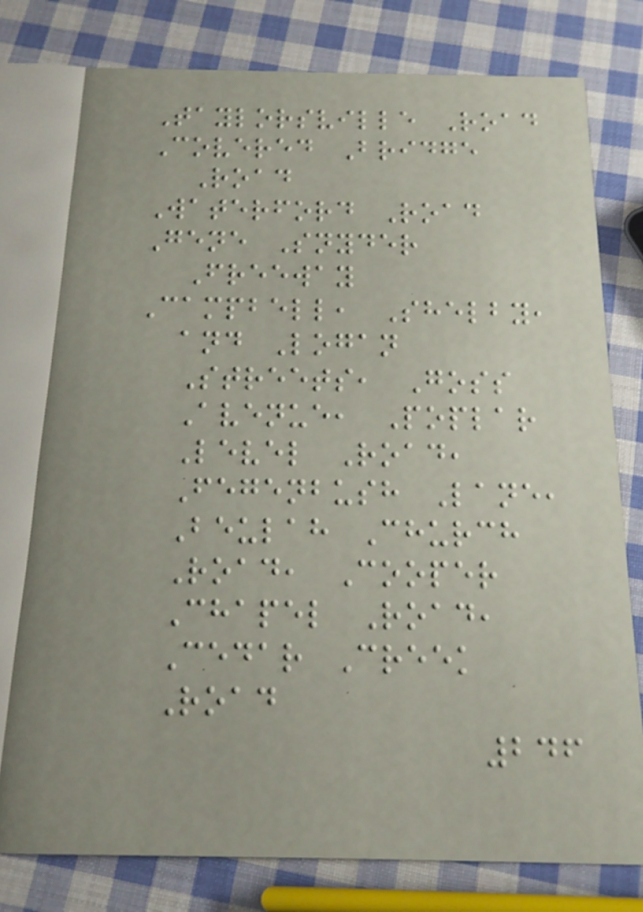Taylorsville Road
Covered Bridge
Road
Waterford Road
Gene Snyder
Freeway
Campbell, Shelby,
and Logan
Streets, Goss
Avenue, Poplar
Level Road,
Fegenbush Lane,
Beulah Church
Road, Cooper
Chapel Road,
Cedar Creek
Road
246
